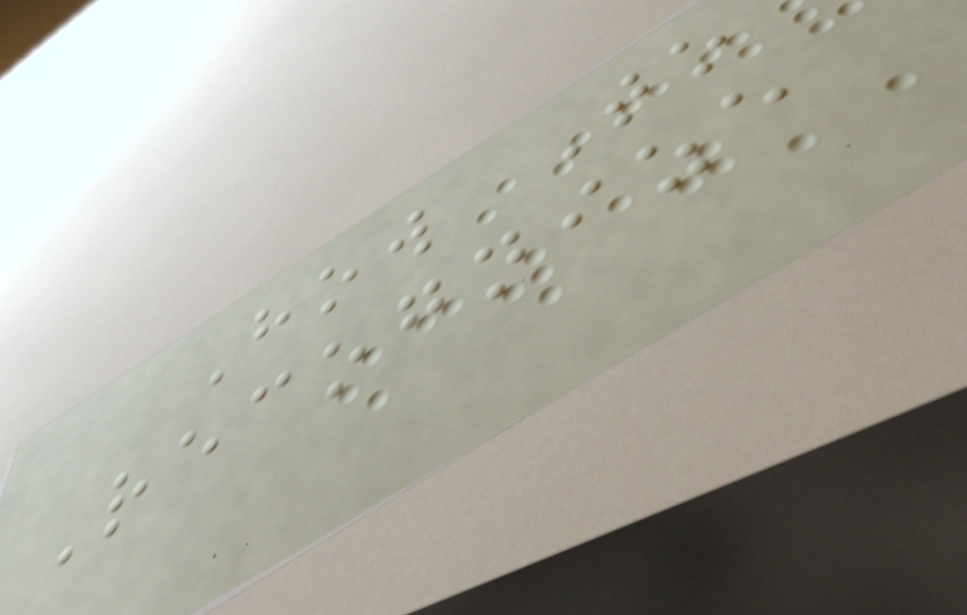How To
Recognize
